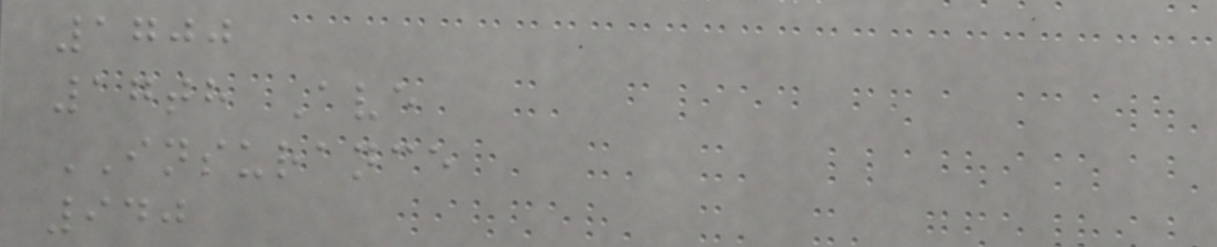1700
17th Ave
INSURANCE
940
